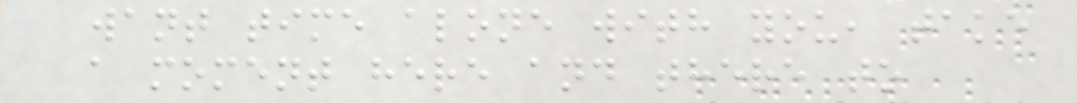want time alone with you, take
a moment here and there to
